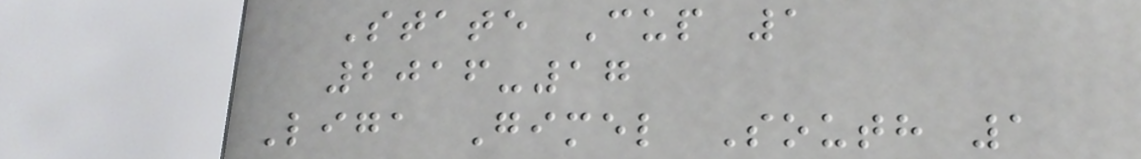State Cup 1
2016-17
Liga Gimel South 1
